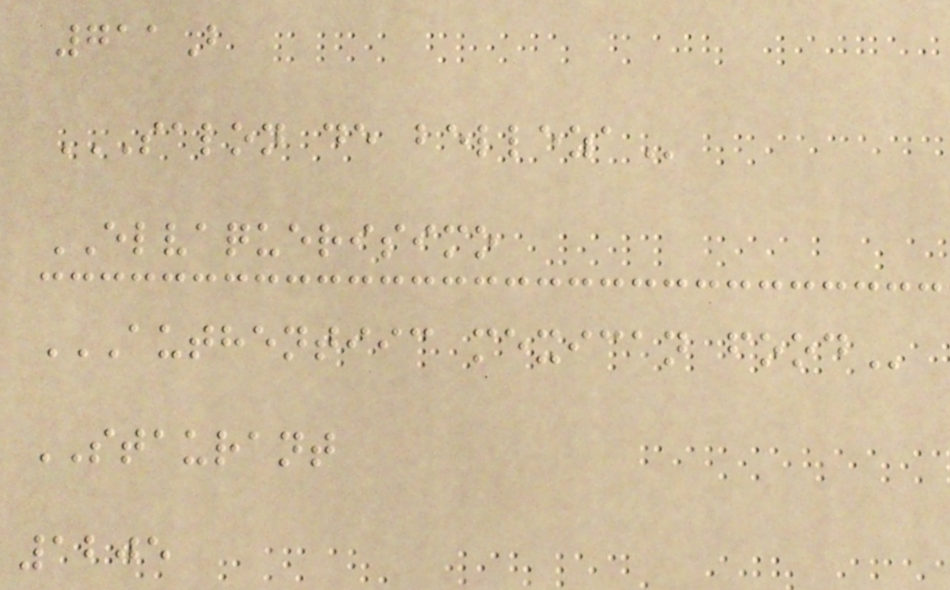711B
SALON DE BELLEZA
ELVAQUERISIMO
AUTHENTIIC MEXICAN FOOD
STAURANT
1205
